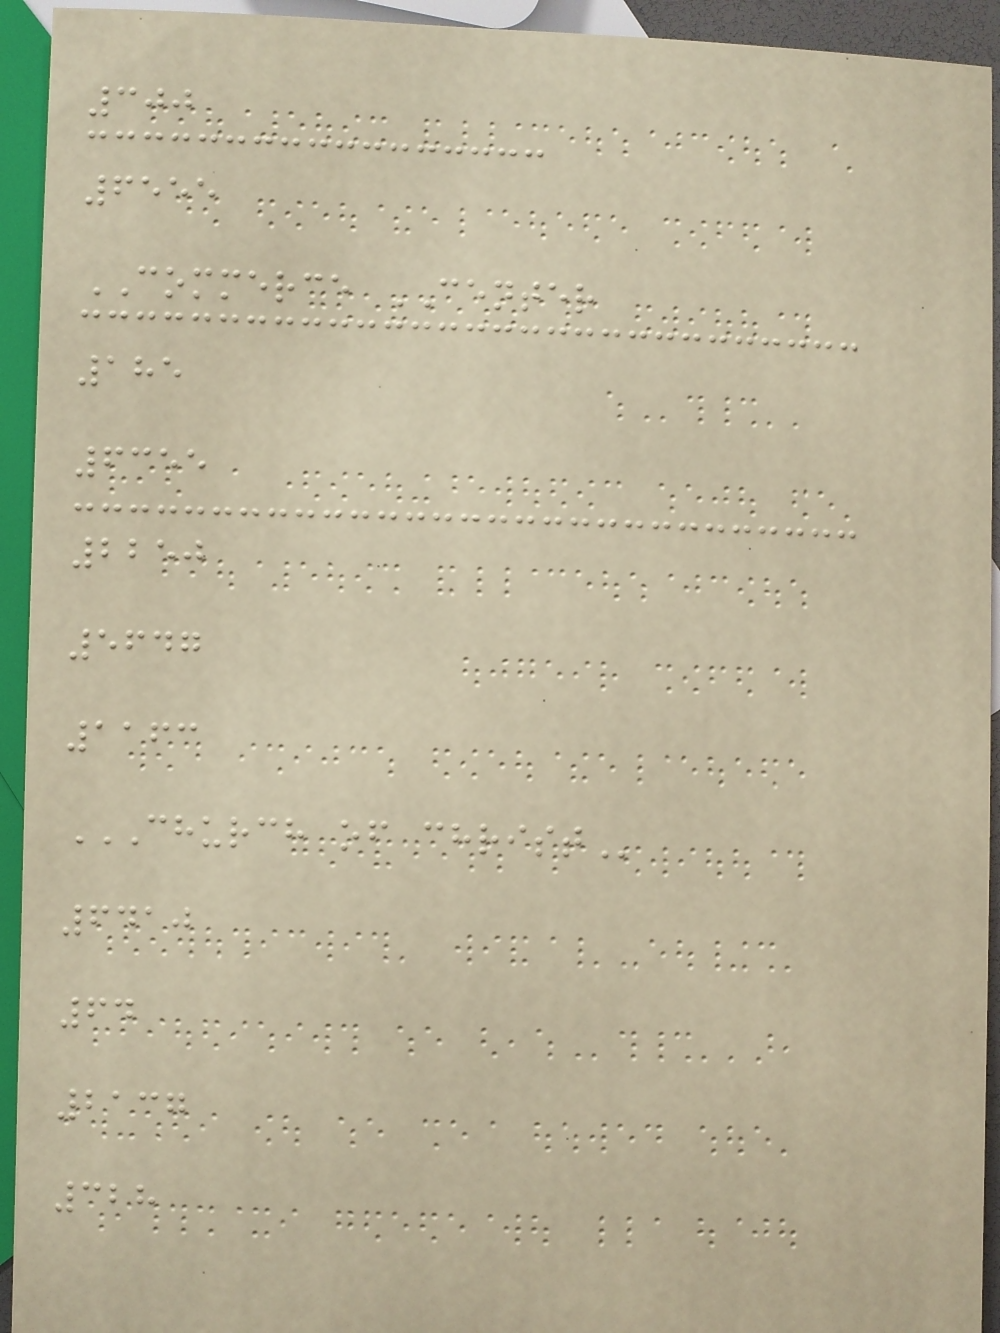300
6555
COMMERCE CENTER
185
6355
2250
5647
1163
CHURCH OF CHRIST
6410
64
2137
328
